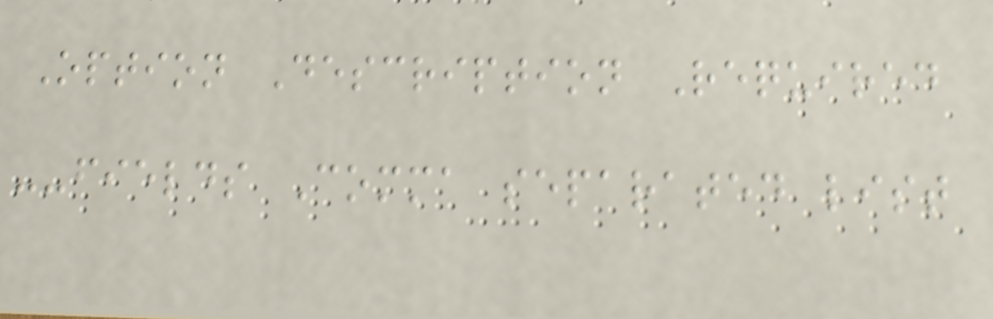Option Description Required
--fields Comma separated list
